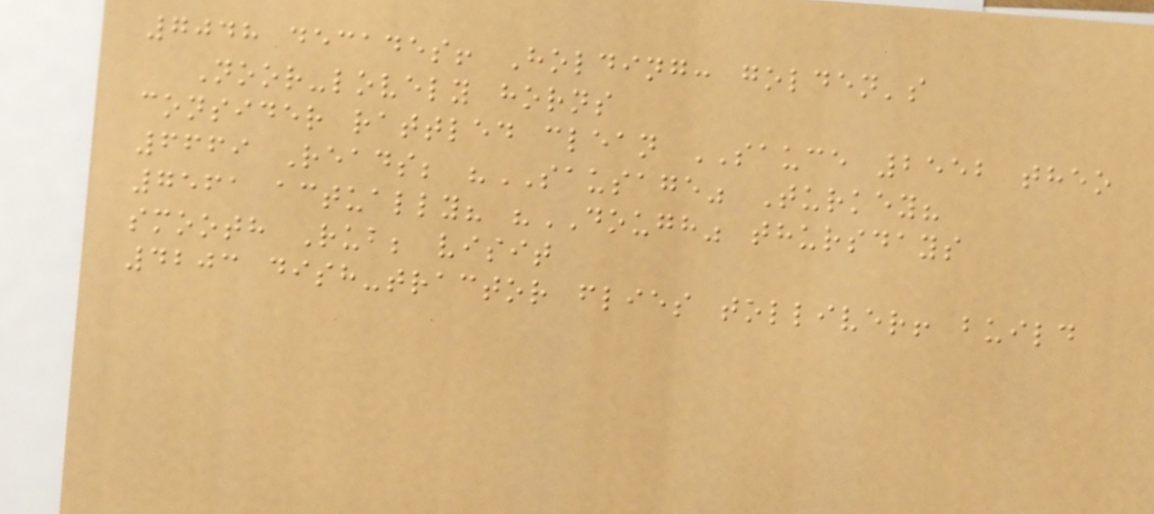7048 decades! Holding: golden's
Noor-lovely horns
consider rattled clean SAUCE 2552 theo
6669 Reads; "SAUSAGE" Turkey?
7561 actually? "DOUGH" thursdays
smooth Rub; visit
4203 dish-tractor flies tolliver! build
